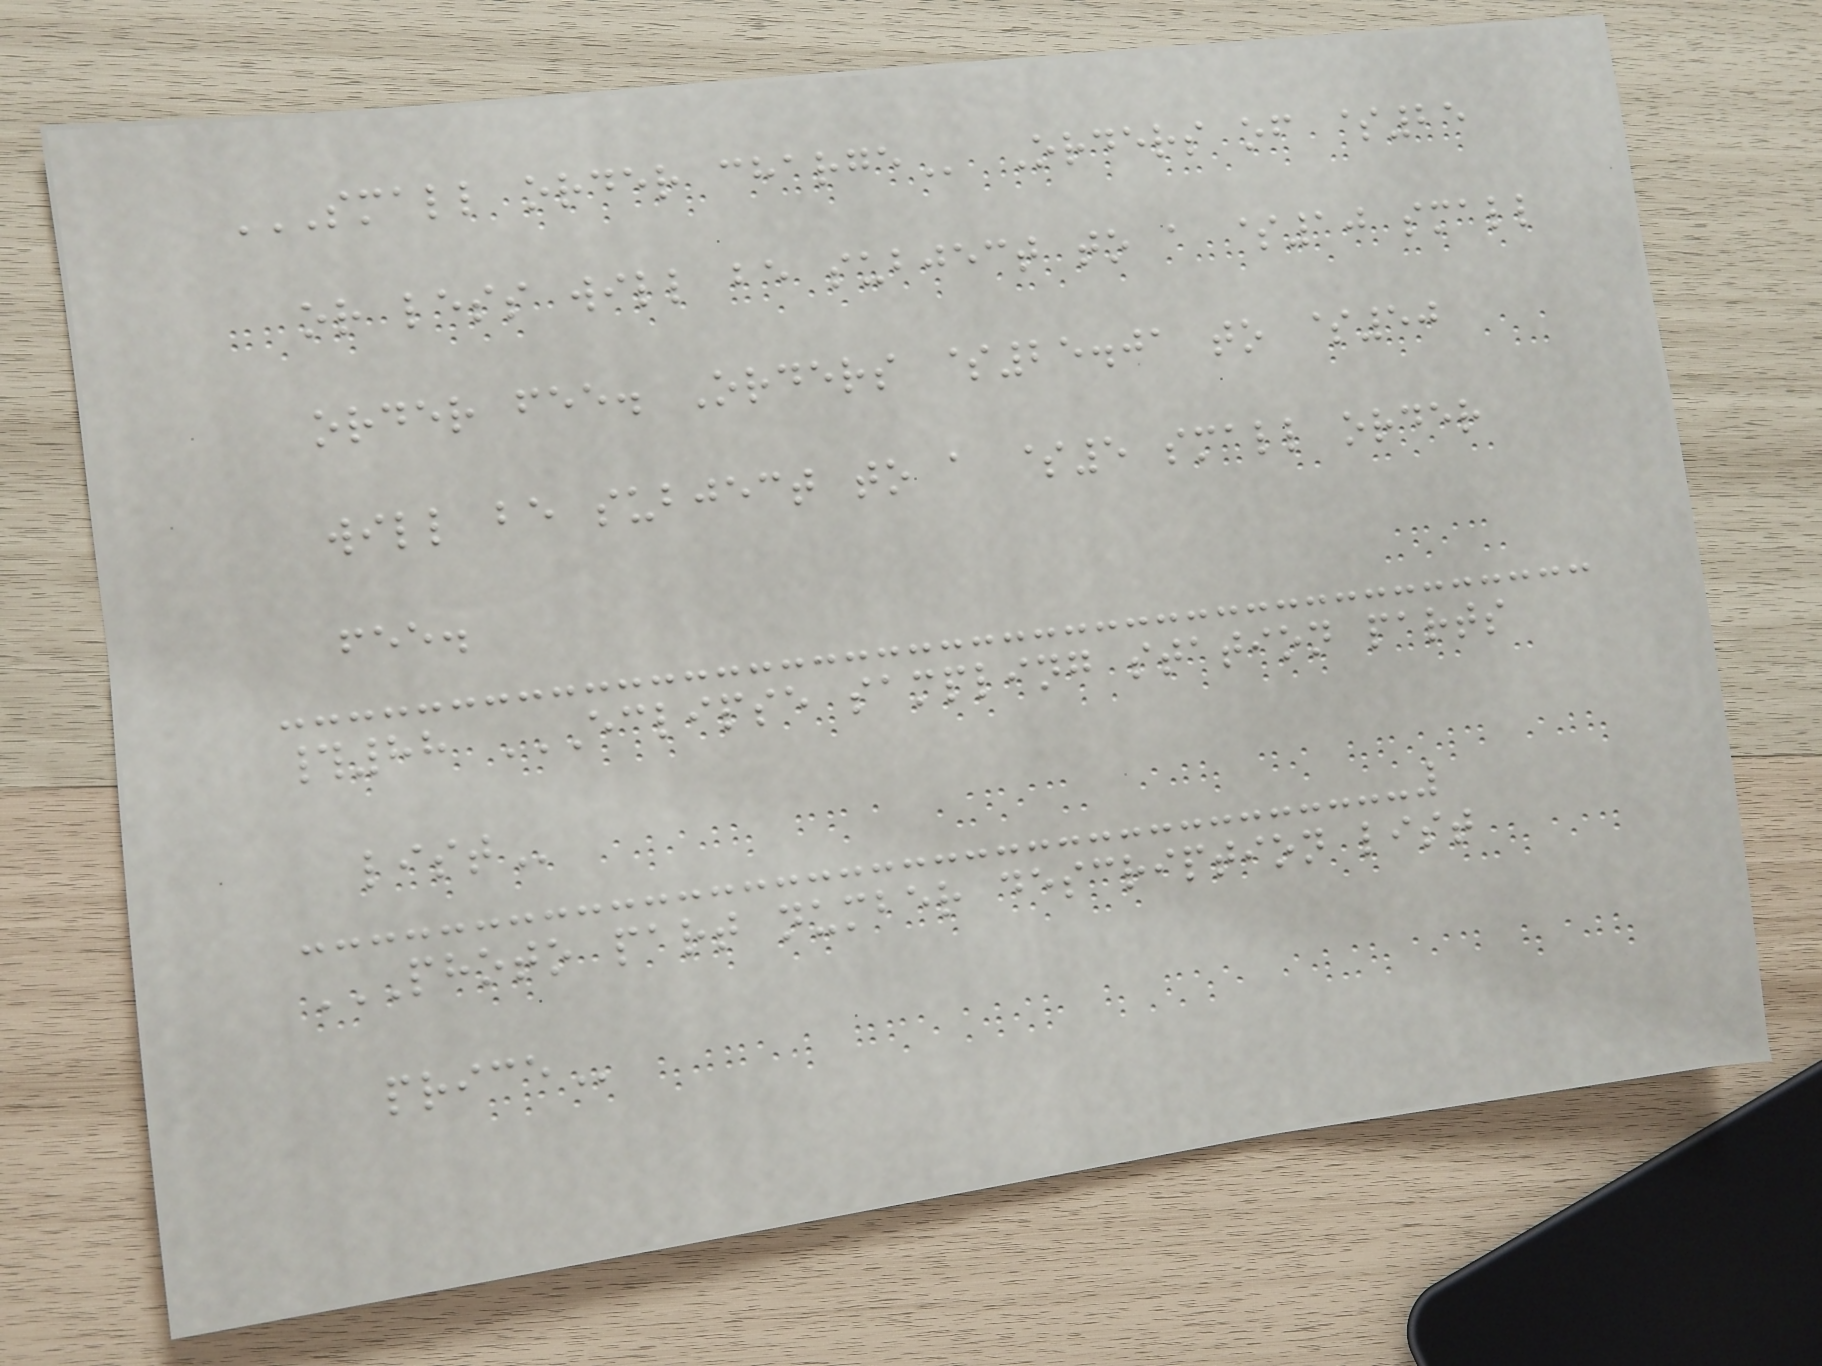SMALL ORDER CHARGE Orders of $25
or less will be subject to a $10 small
order fee. Orders $25.01 to $50
will be subject to a $5 small order
fee.
#88 ECLIPSE SAMPLING STATION PARTS
LIST
PHOTO PART NUMBER DESCRIPTION LIST
PRICE
